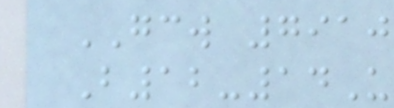GCW 7910
B12-14U
